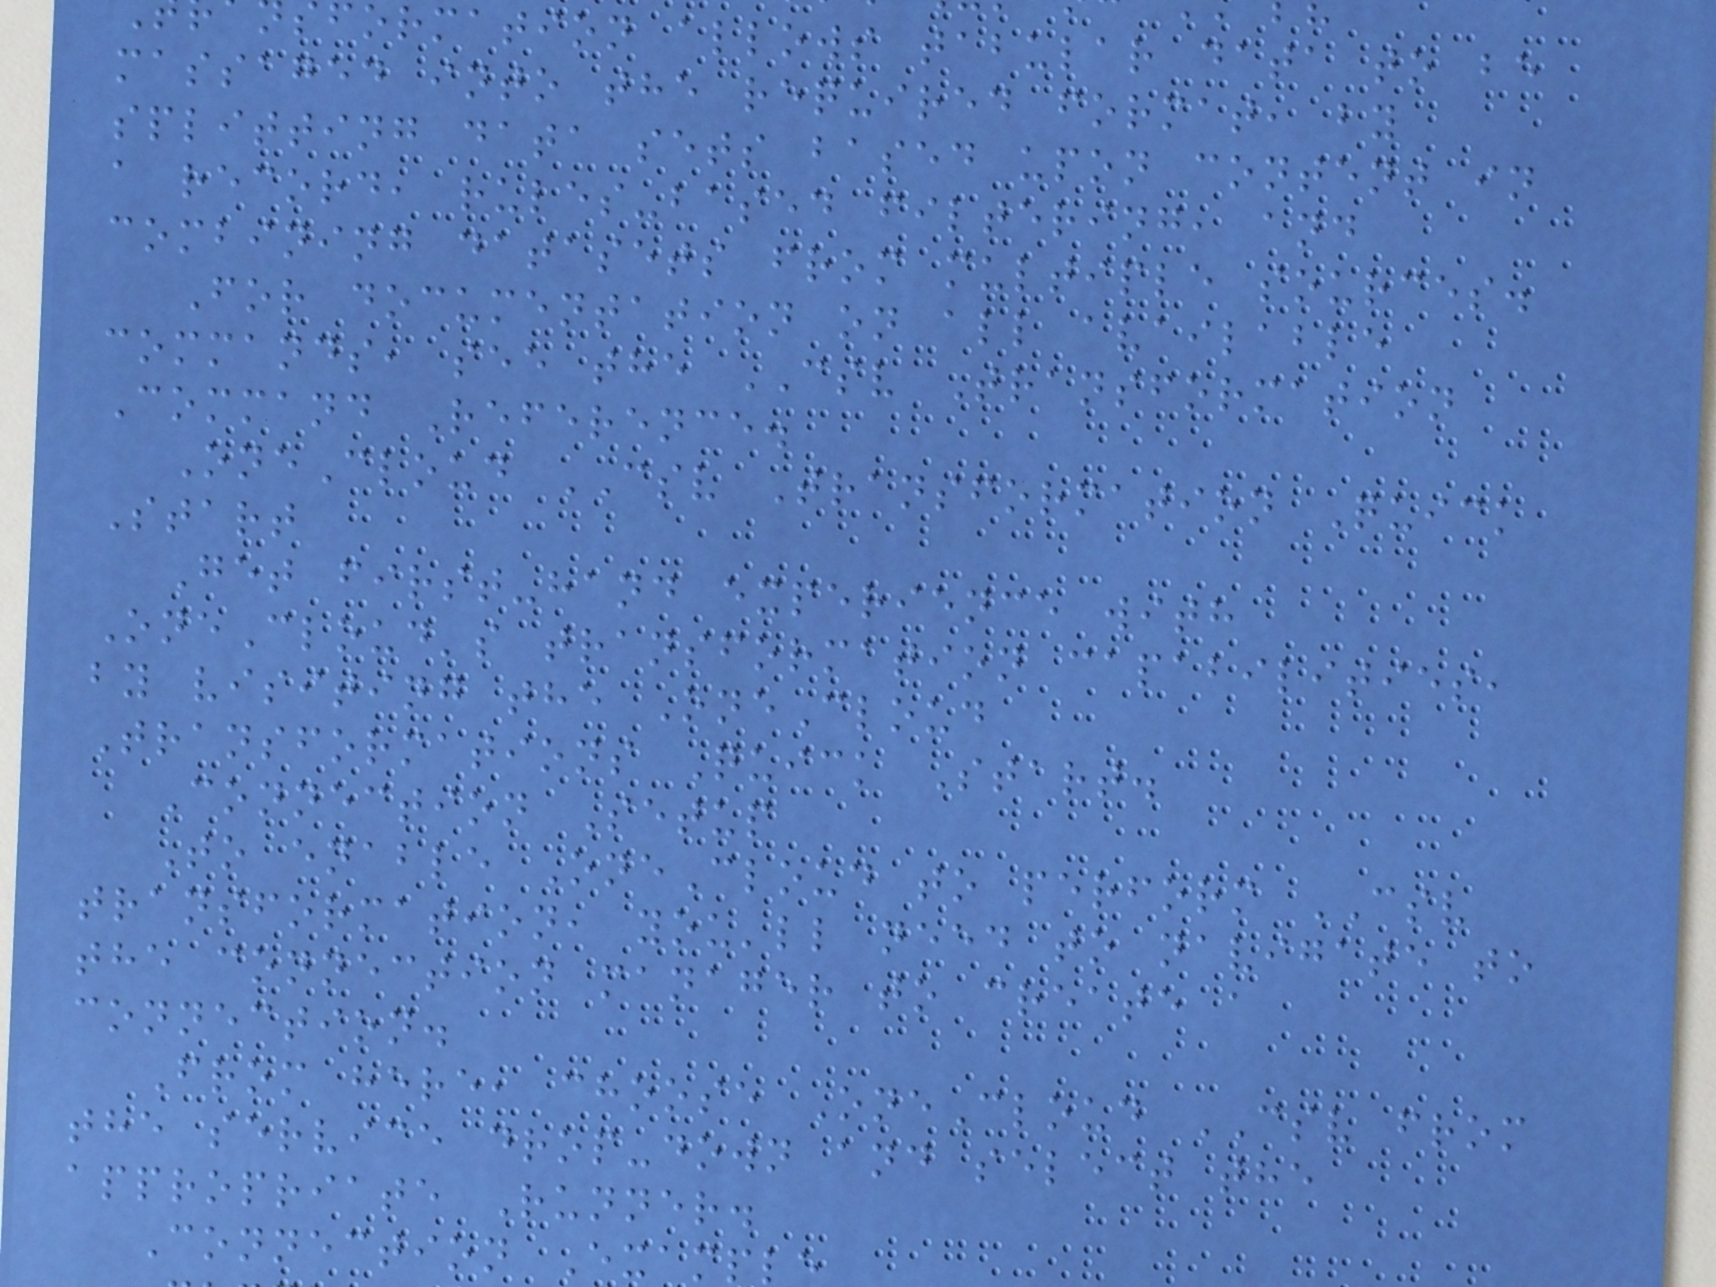formation allows tabular data to be
massaged into the required format, by
splitting data sets based upon content in
a record, rules-based filtering, and
combining datasets from multiple sources.
For documentation on all available
commands, see the CSV Transformation
Command Reference.
OneCloud CSV Transformation Quick
Start
Get first-hand experience with
OneCloud's transformation capabilities,
by visiting the OneCloud
Transformations Quick Start.
Connection Setup
To enable OneCloud to perform CSV
transformation, you'll need to navigate to
the connection manager to create a
connection.
From here, choose OneCloud CSV from
the service drop-down and select the
appropriate Runner.
Connection Exampl
